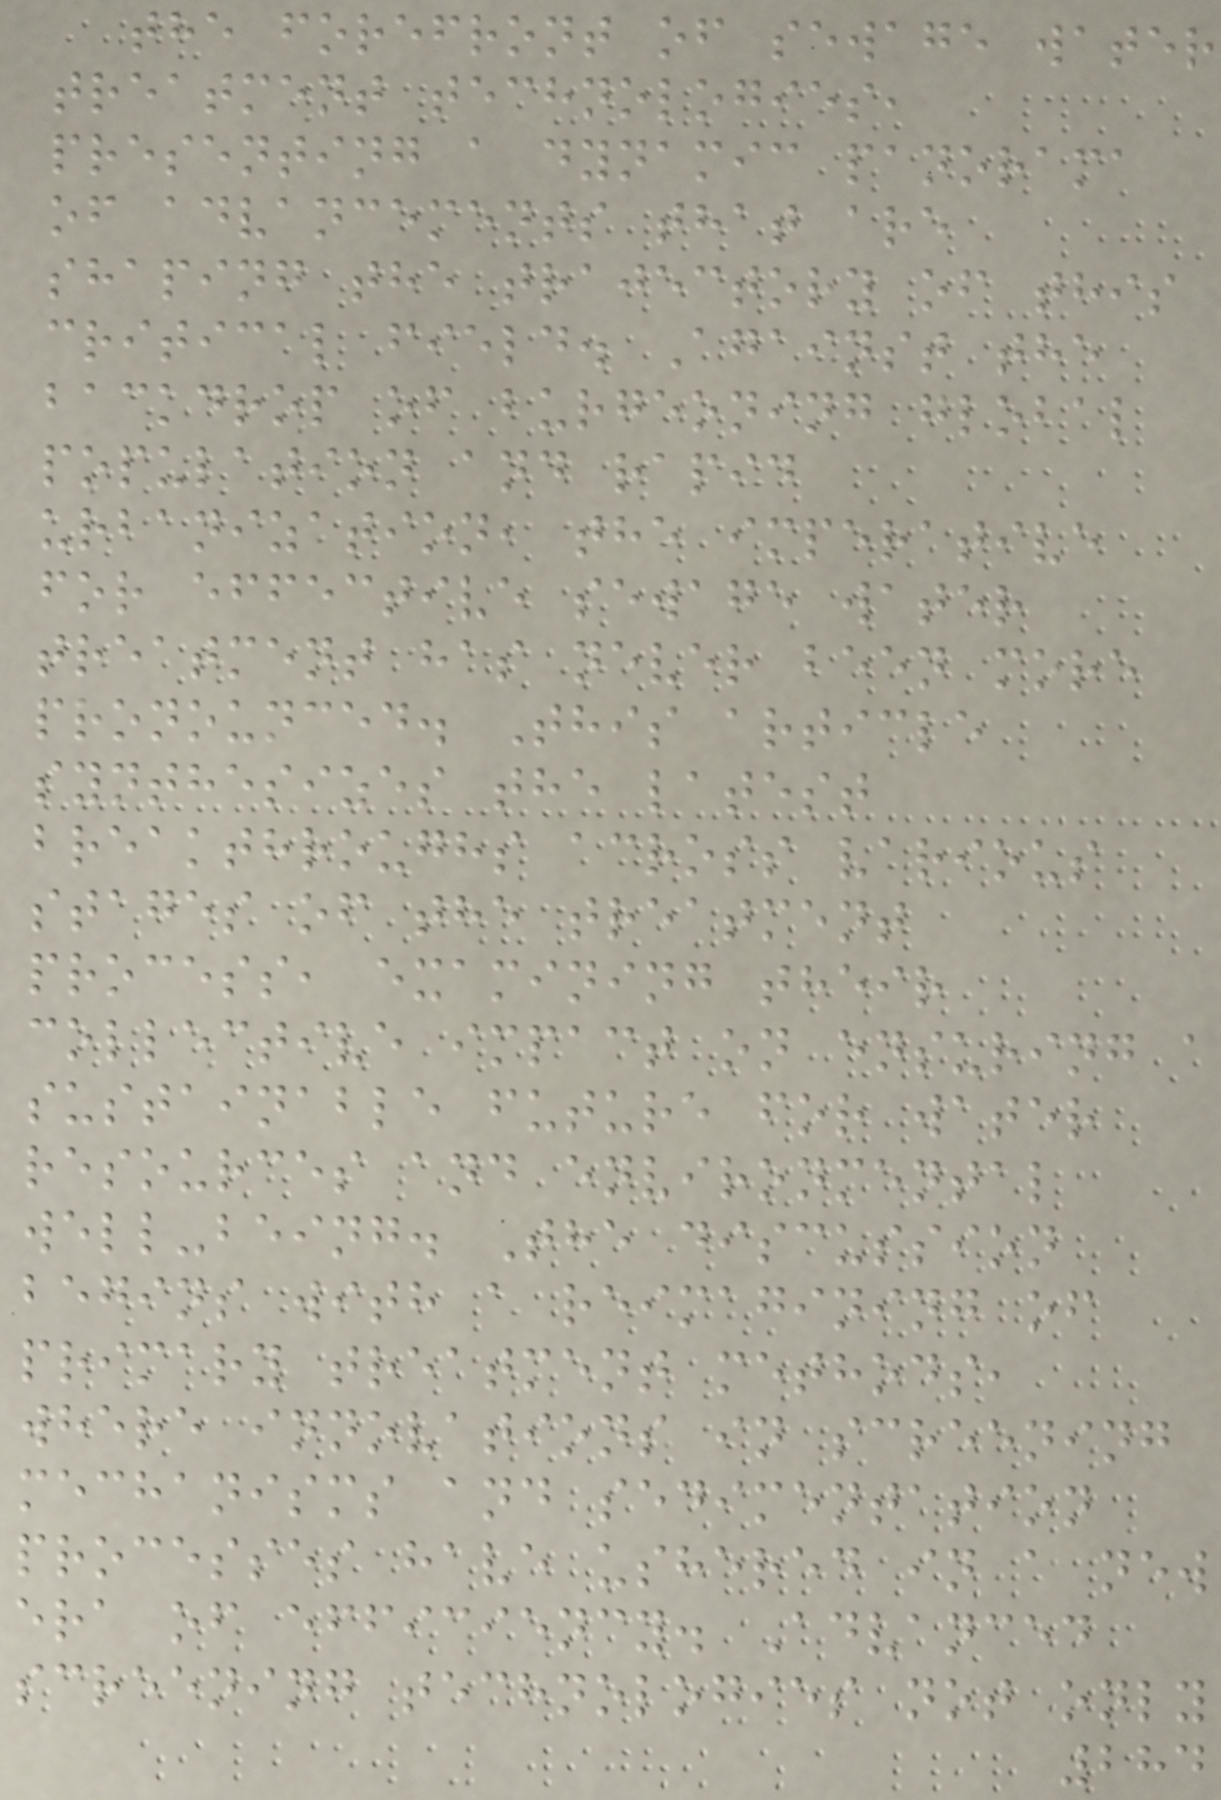the forefront of sewage water
treatment technologies,
presenting a dynamic panorama
of advancements that are
shaping the trajectory of this
critical field. Against the
backdrop of burgeoning global
population and rapid
urbanization, the imperative
for effective sewage water
treatment has never been more
pronounced. This article
synthesizes the latest
breakthroughs across various
stages of the treatment
process, examining their
collective impact on ensuring a
sustainable future for water
resources and environmental
well-being. The discussion
begins with a reimagining of
primary treatment methods,
where innovations in screening
mechanisms and sedimentation
processes have ushered in a new
era of efficiency. Advanced
screening technologies not only
284
